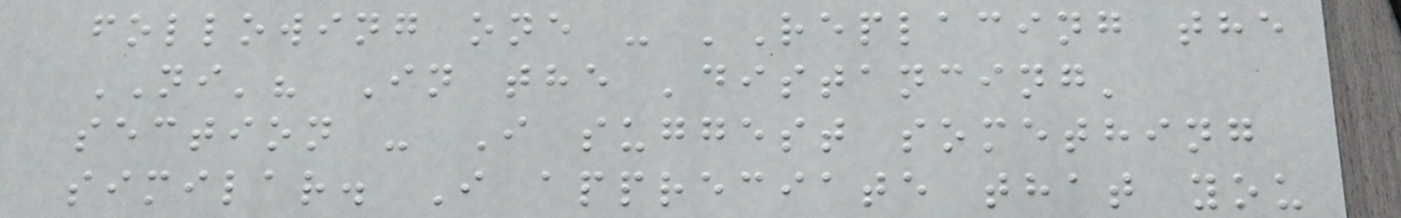following one - 'Replacing the
NI'? In the 'distancing'
section - I suggest something
similar. I appreciate that you
